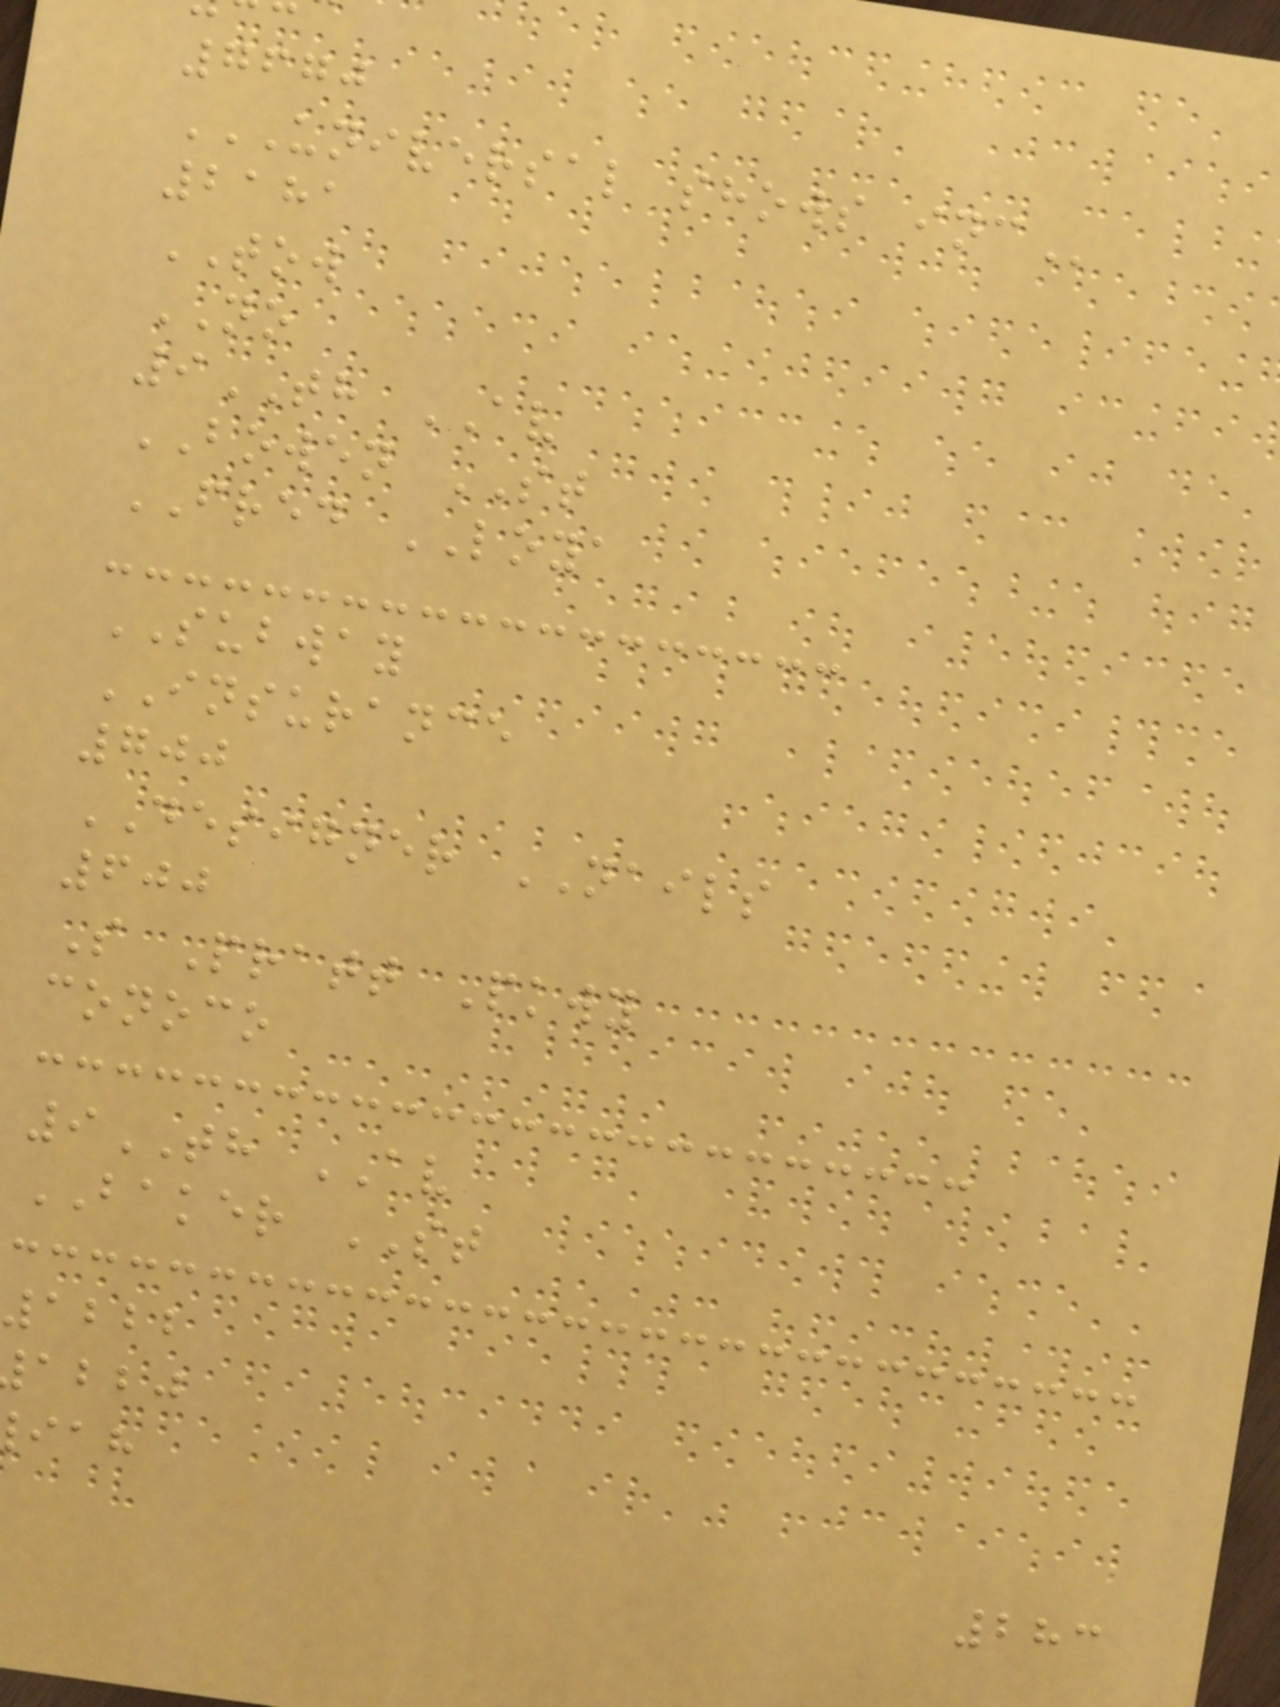7670
UNIVERSAL SHOWS INC
2181
TOW
NO
9TH AV
BOWEN ST
FRED LOYA
SUBWAY
INSURANCE
700
DESIGNER NAILS
600
S Pratt Pkwy
conoco
9TH AV
BAKER ST
1222
abbj
283
